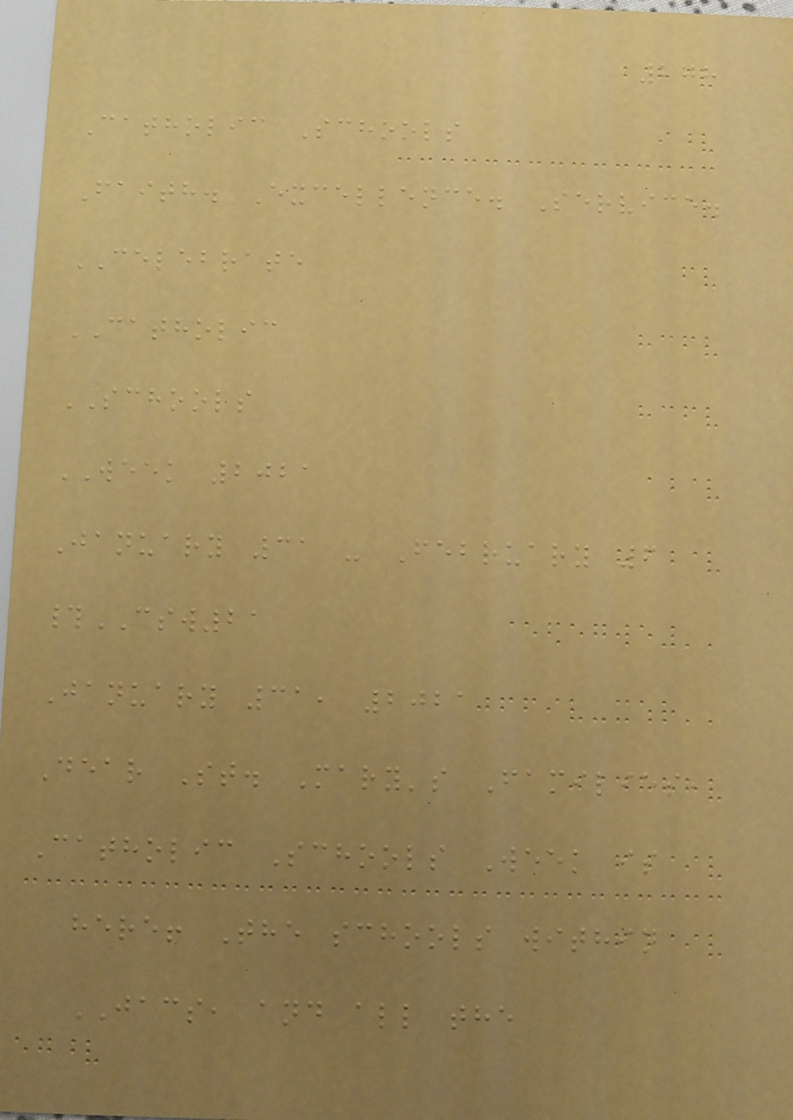278
Catholic Schools
Faith. Excellence. Service.
CELEBRATE
CATHOLIC
SCHOOLS
WEEK 2021
January 31 - February 6
#CSW21
January 31, 2021
Dear St. Mary's Families,
Catholic Schools Week is
here! The schools within
JACS, and all the
